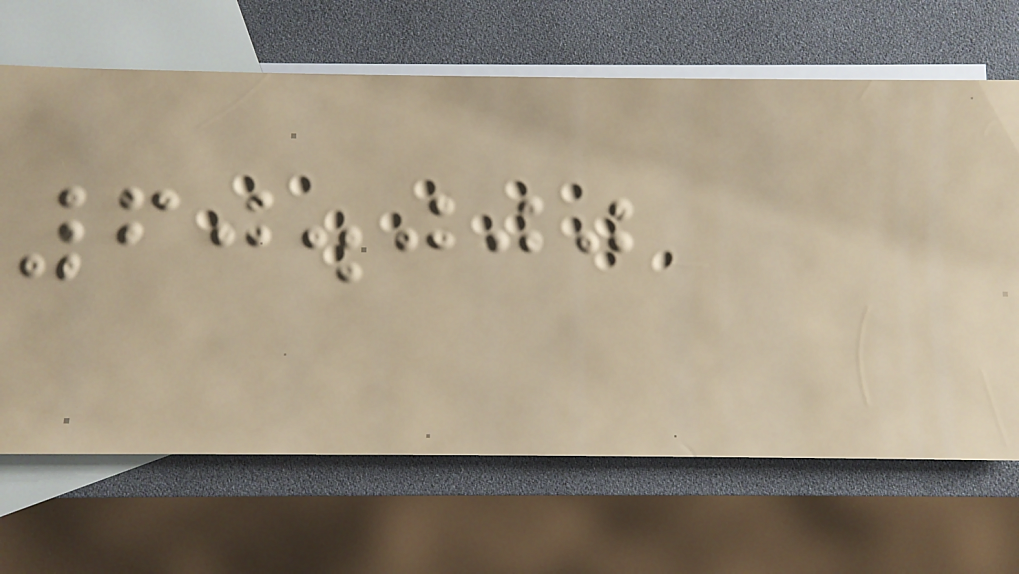60.000
